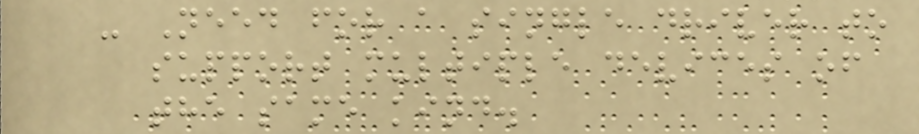- Need for a single driver to
support multiple devices of
the same kind.
